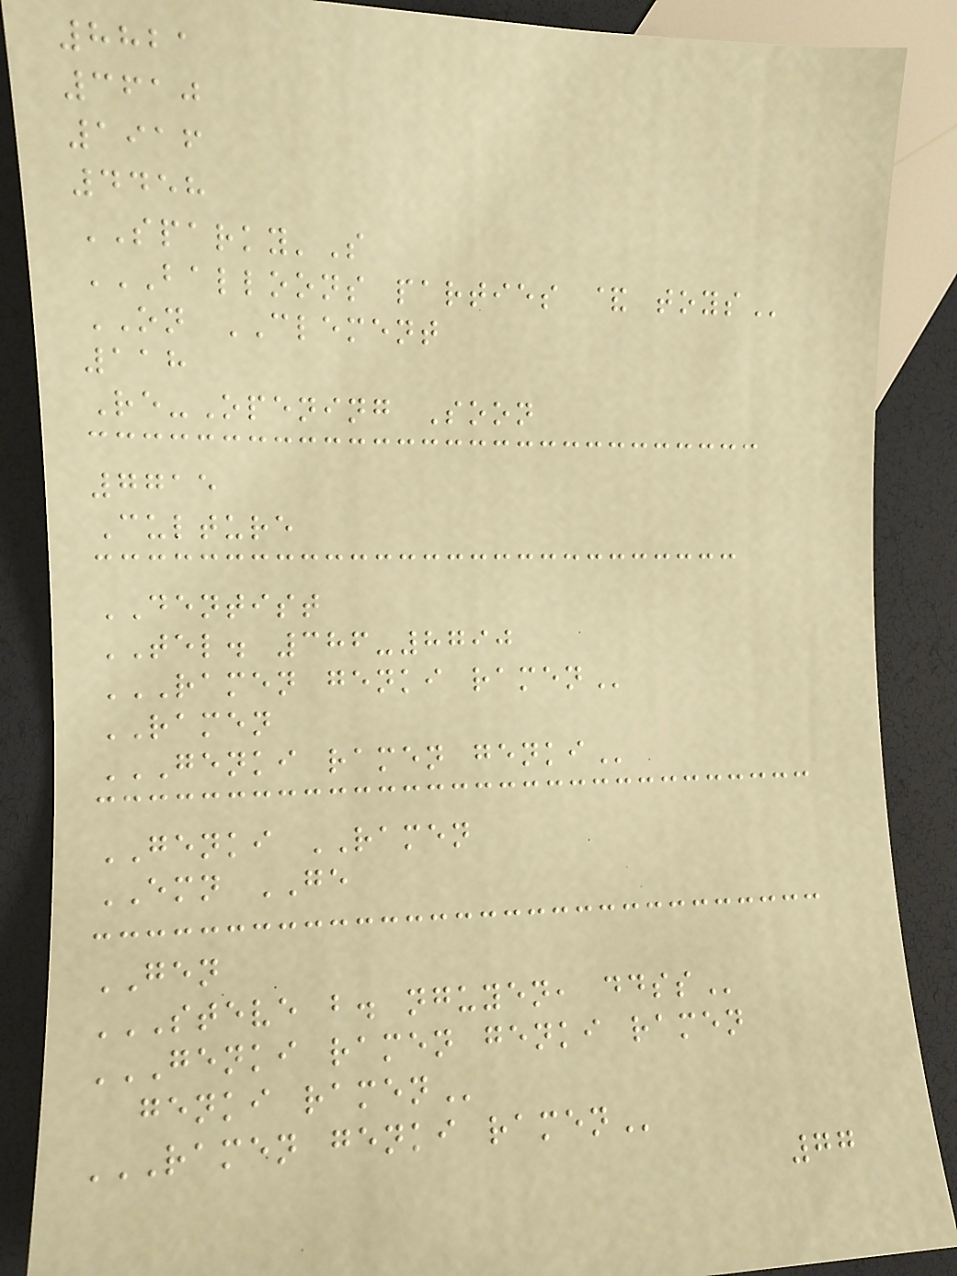8821
3610
1916
4458
SPARKY'S
BALLOONS PARTIES & TOYS
ON CLEMENT
118
Re-Opening Soon
7715
Culture
DENTIST
TEL. 386-8790
RAMEN GENKI RAMEN
RAMEN
GENKI RAMEN GENKI
GENKI RAMEN
EMN GE
GEN
STEVE B. NGUYEN, DDSS
GENKI RAMEN GENKI RAMEN
GENKI RAMEN
RAMEN GENKI RAMEN
77
